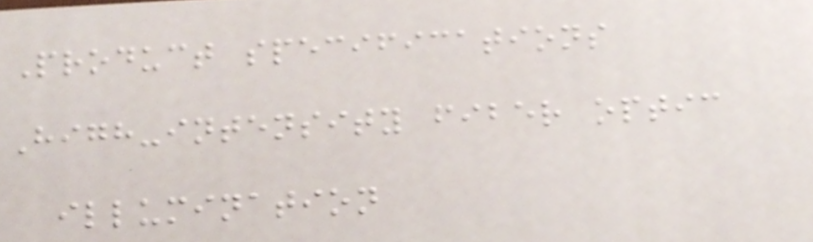Product specifications
High-intensity fiber optic
illumination
